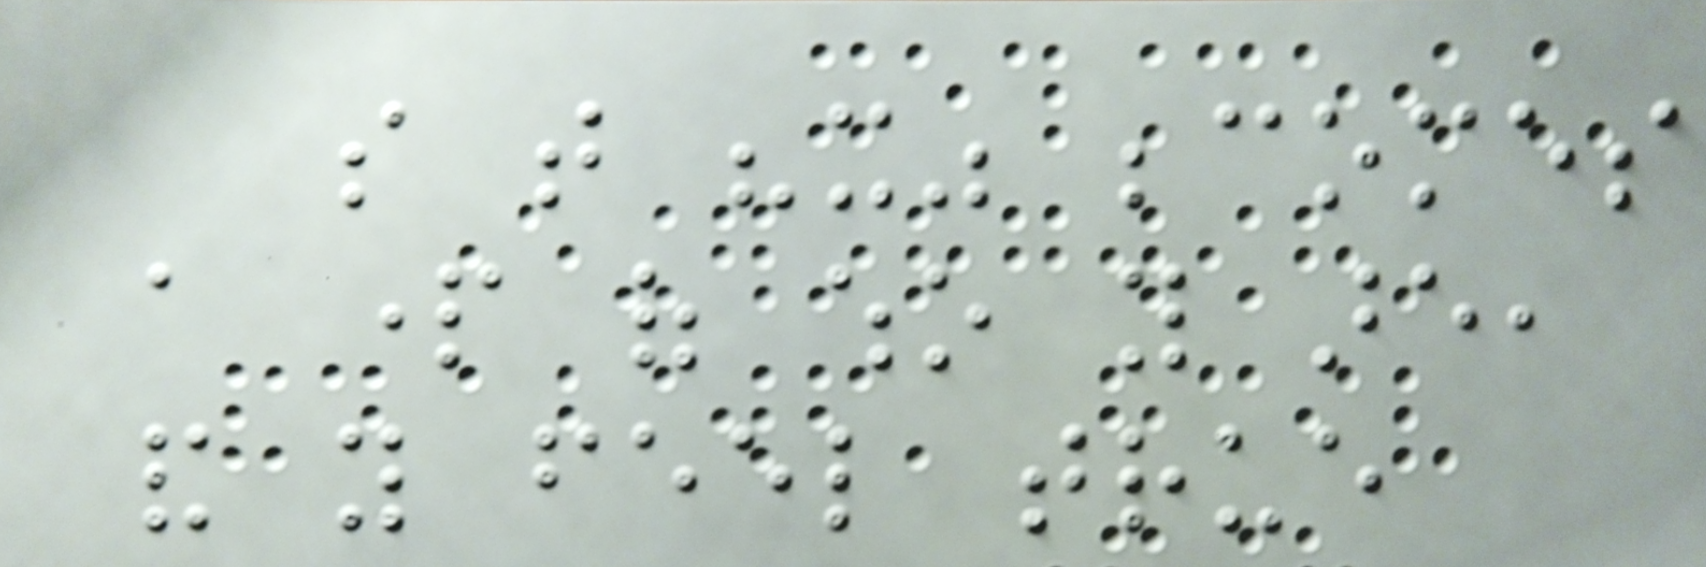so that "it" becomes
a part of who you are,
and you feel true
